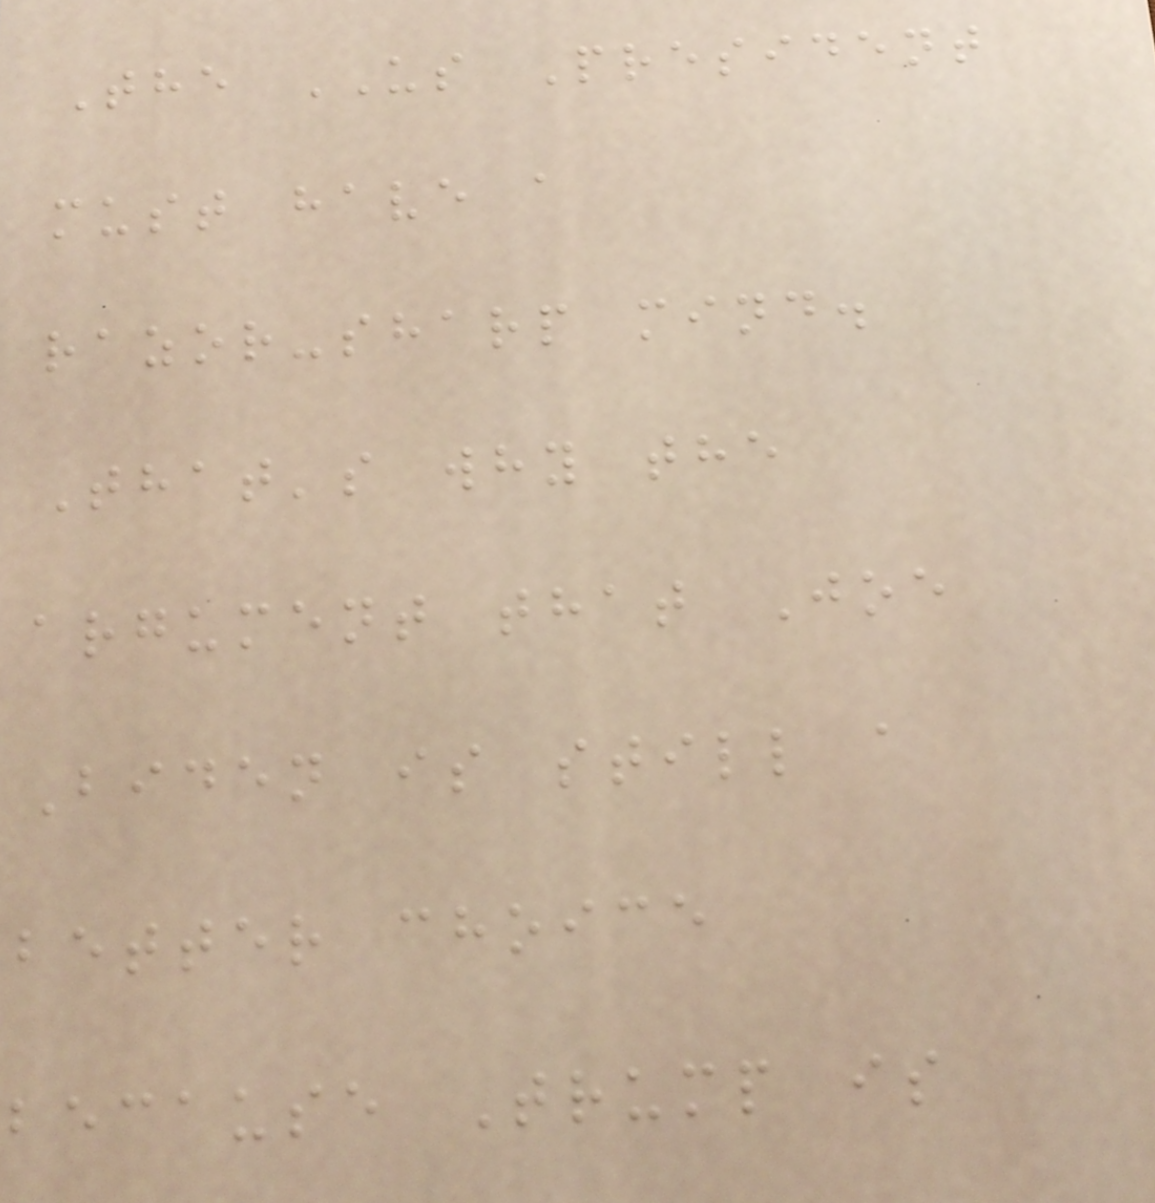The US President
must have a
razor-sharp mind.
That's why the
argument that Joe
Biden is still a
better choice
because Trump is
